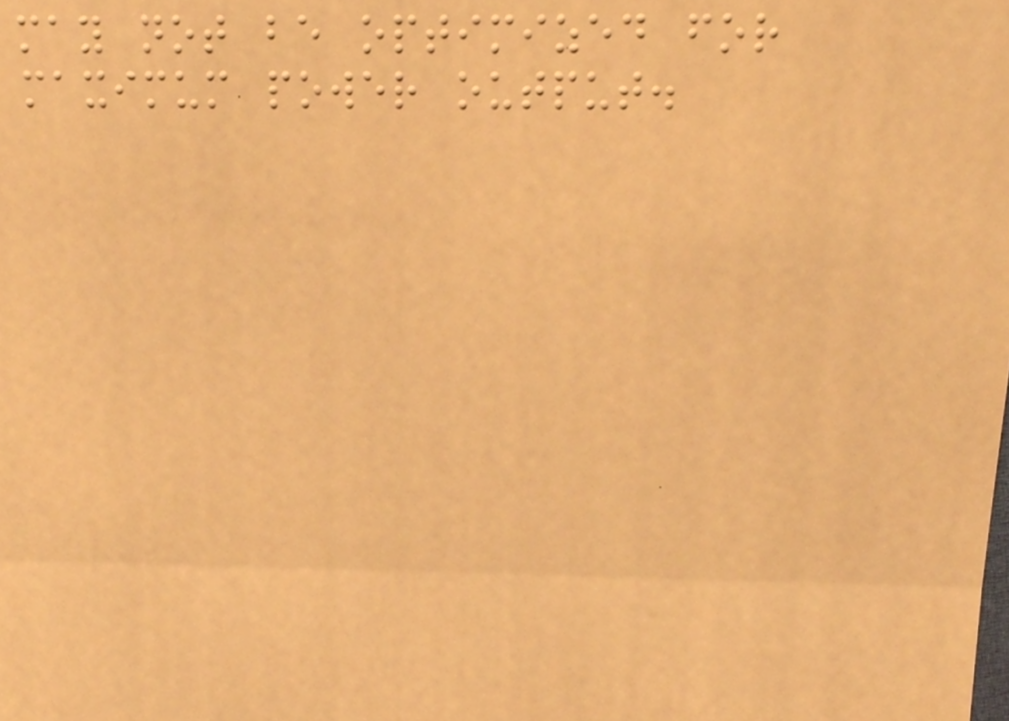may not be optimized for
maximum power output.
